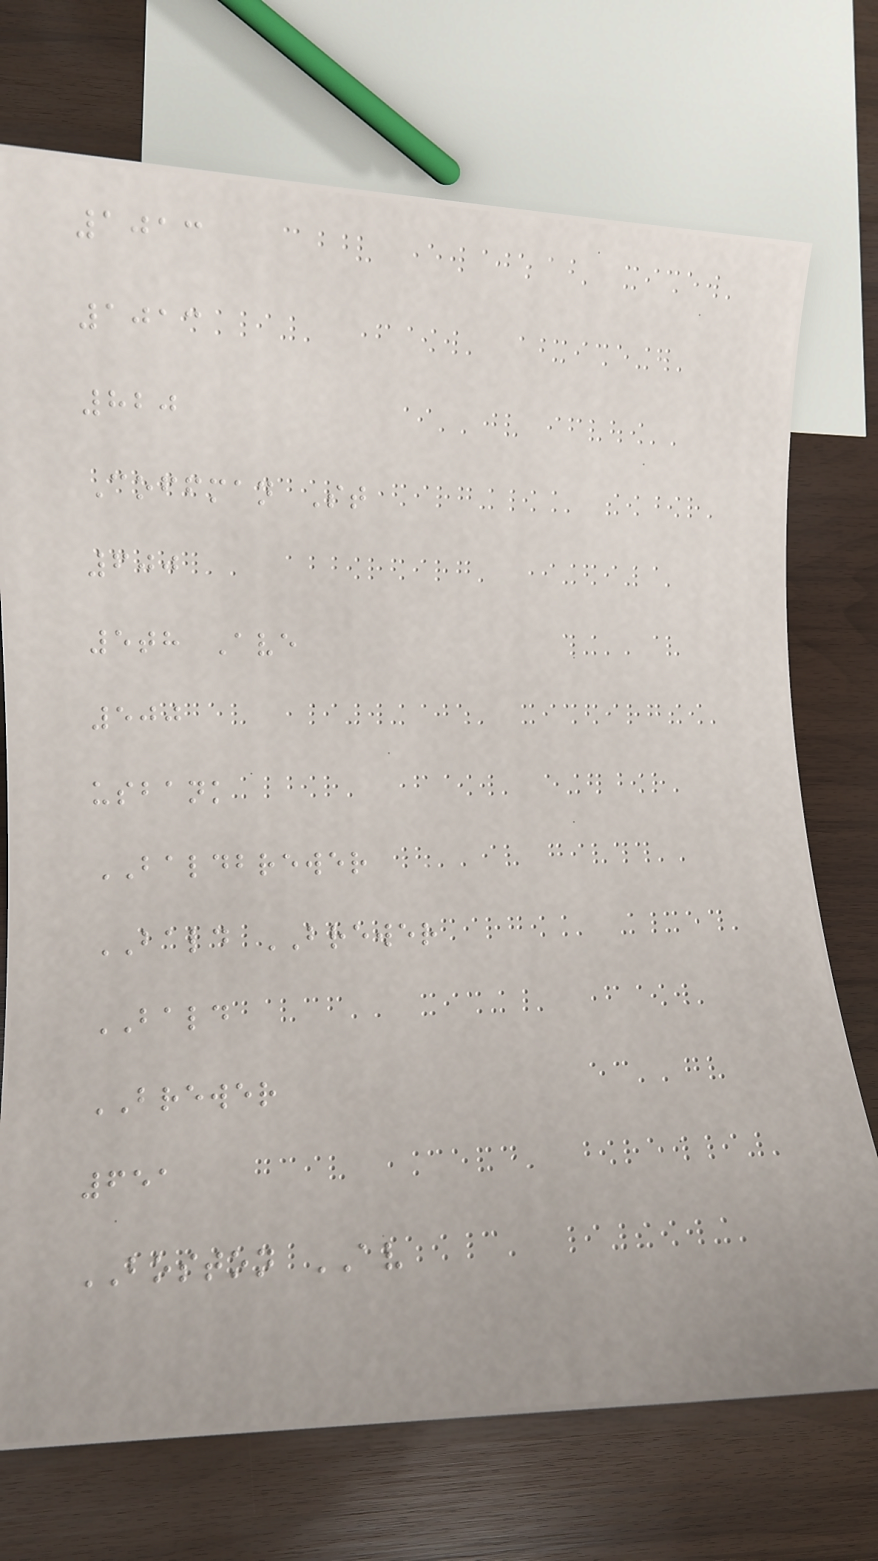1013
1013
820
Coffman St
600
5th Ave
500
usbank
BALDBREWER
BALD BREWER
BALD
BREWER
651
BOSTON AV
